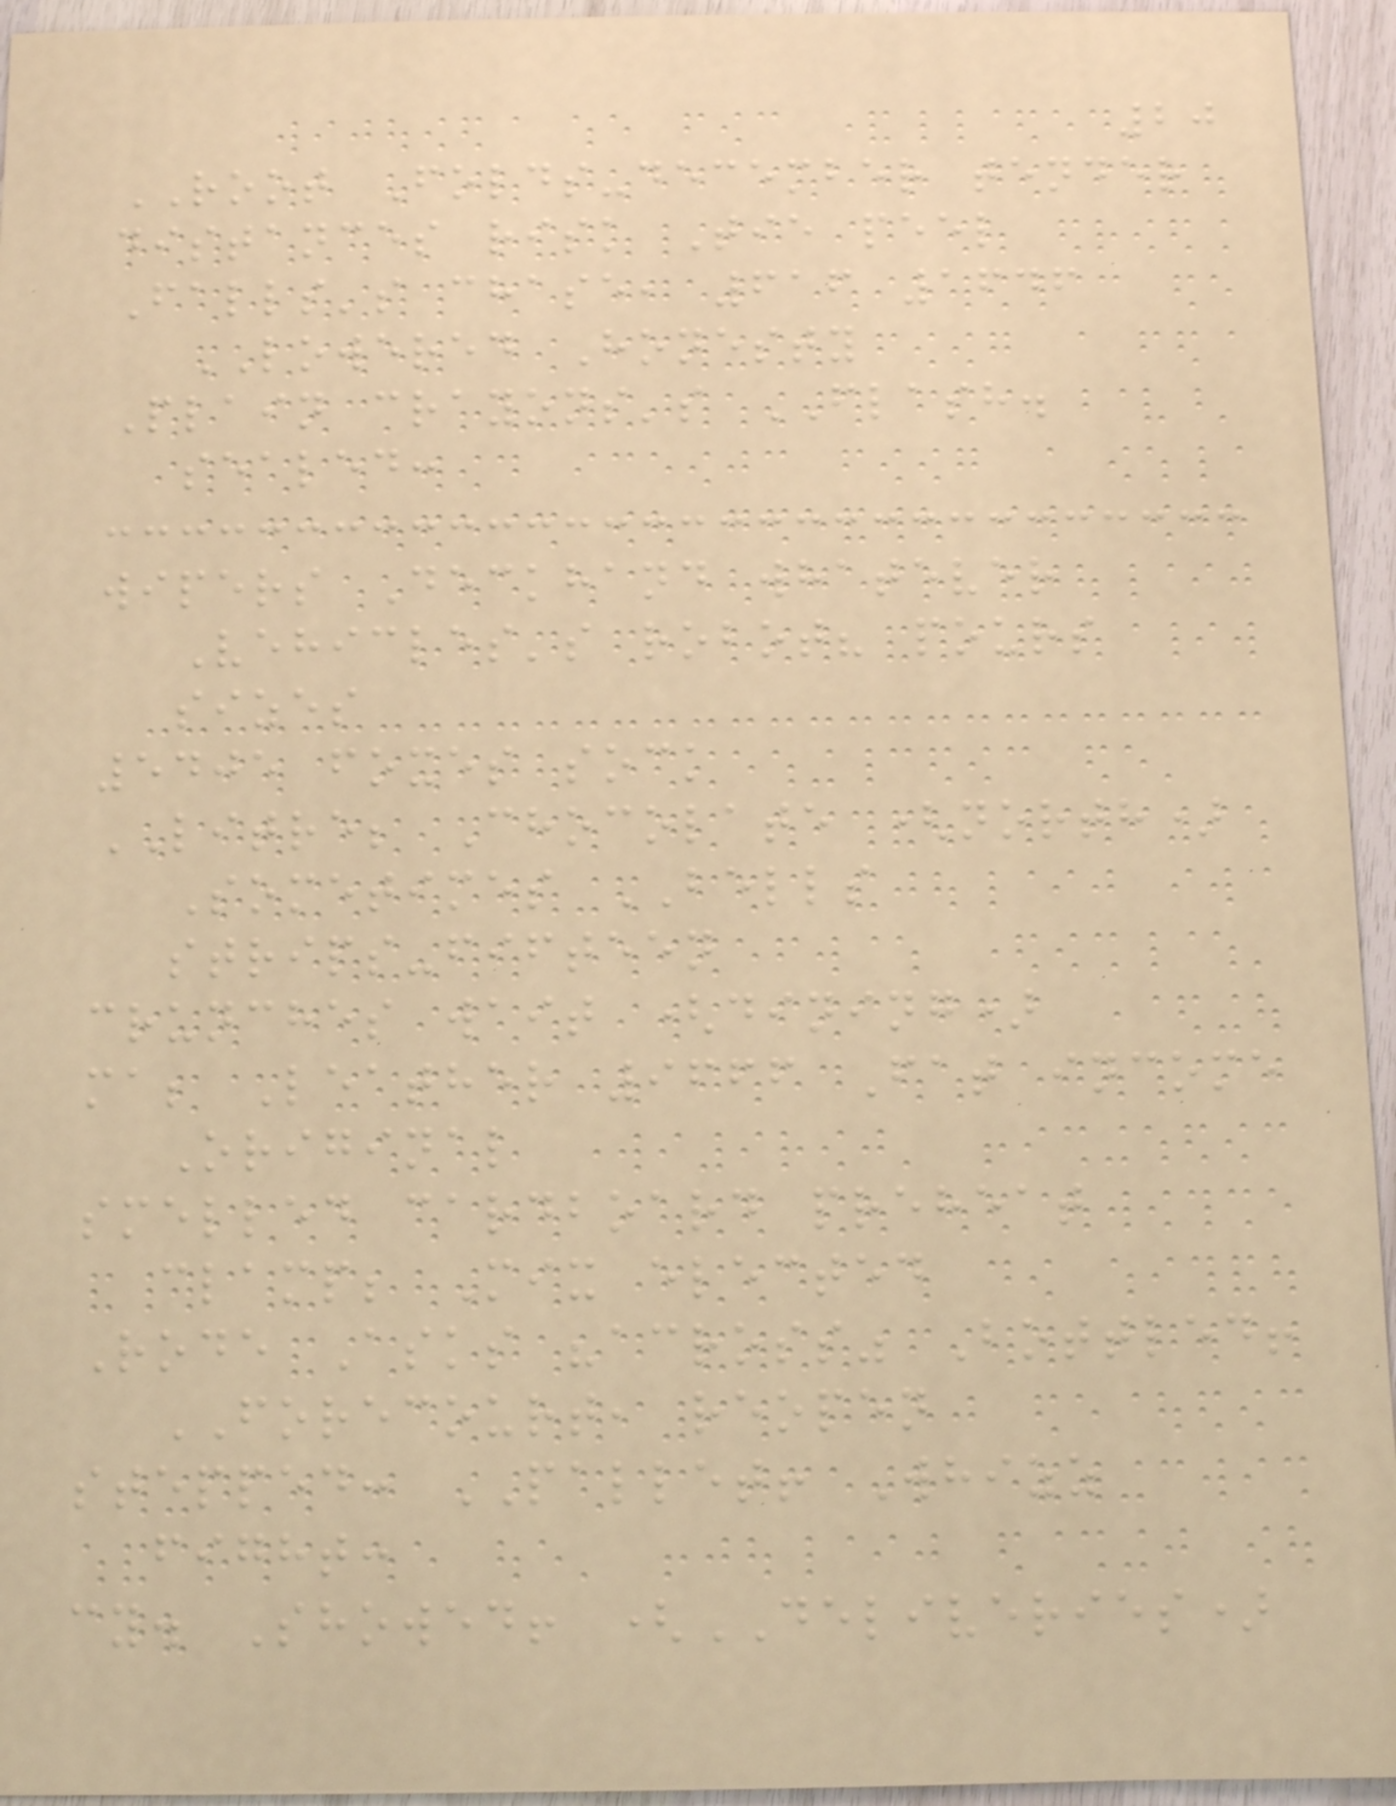20
ROOT Folds-december tender
distances risk Tie peel
Falls's chase, 616 1646
LOWERED Honesty
Plain crayons's FLASH.
sealed:
wipers Deckhand whatever
Vehicles's robot? pours
sizes
5405 foxes sock
LITRE; Chocolate (north)
Sometimes BELLS
strips-fifteen
crunches wait (dining)
ma; Leather 9666 Fat income
Original
smelled cardboard preheat
clamp; Mix elected
Rode Asks "across" Bottled!
FORECOURT, reopen
stepped: PALLET! Whizz
fight:
cy. Showed! (DELIVERIES)
